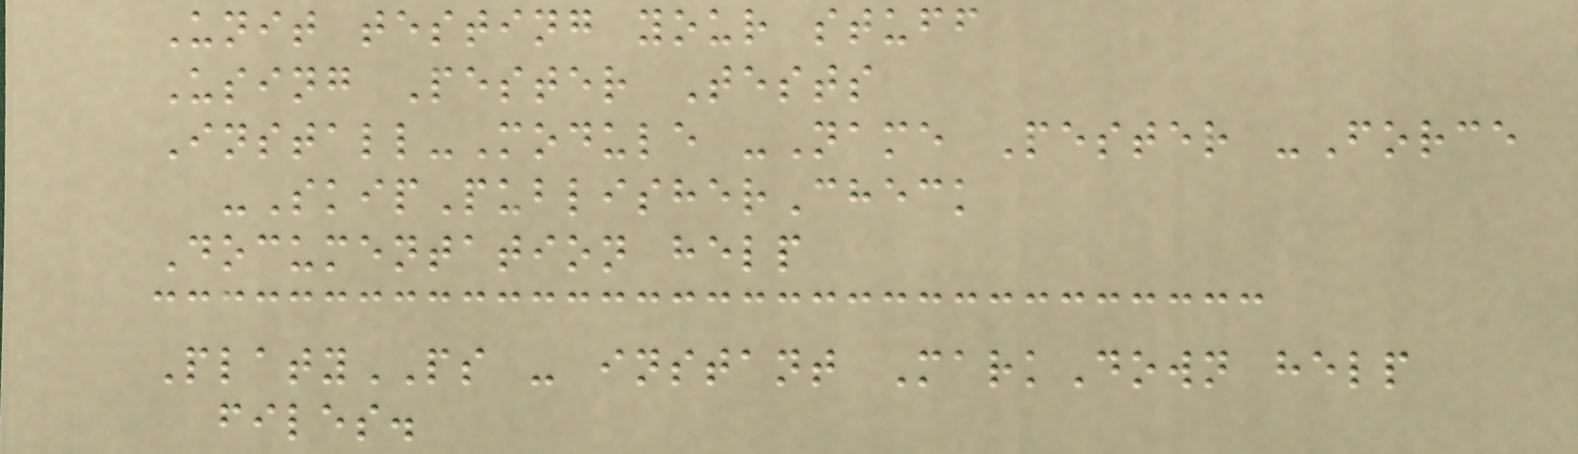Unit testing your stuff
Using Pester Tests
Install-Module -Name Pester -Force
-SkipPublisherCheck
Documentation help
PlatyPS - instant MarkDown help
files.
